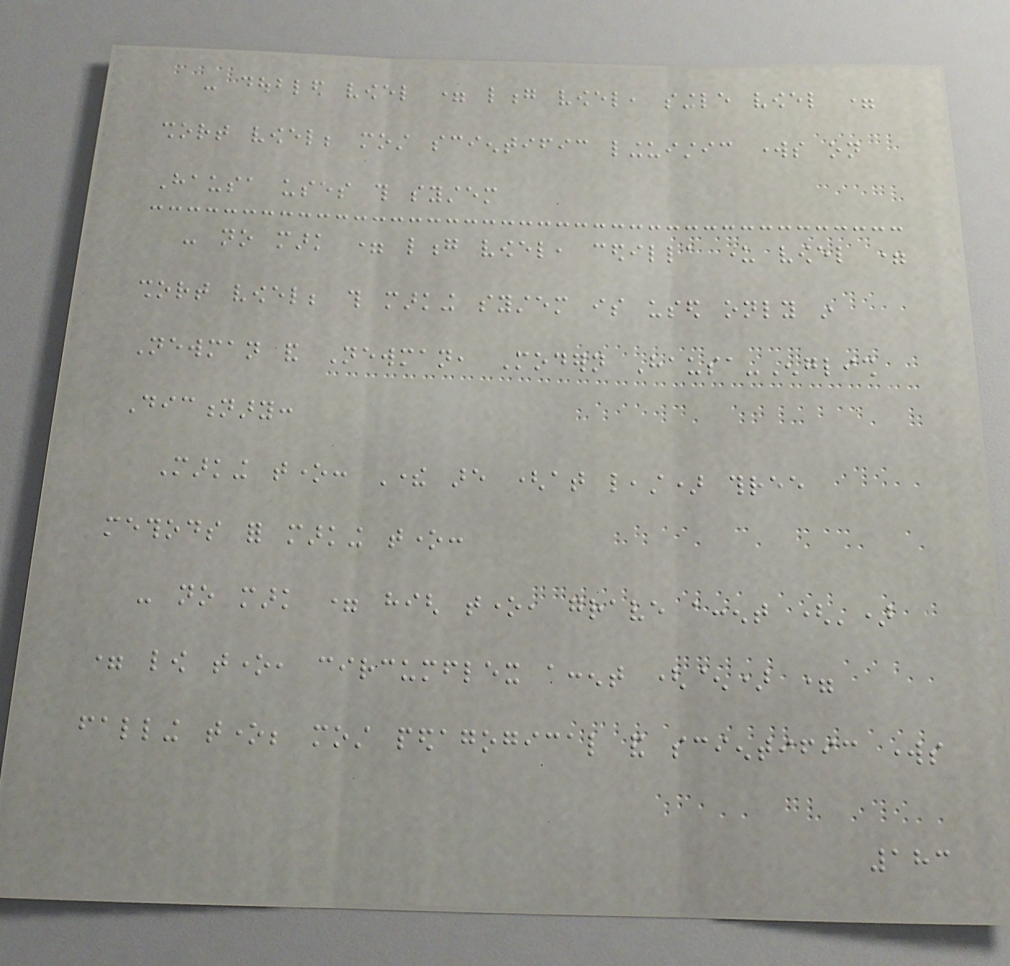- doubled vowel = long vowel, single vowel =
short vowel; most scientific linguistic works on
Hausa uses this system
- no mark = long vowel, cedilla under vowel =
short vowel; this marking system is used only in
Newman and Newman, Modern Hausa-English
Dictionary:
Marking tone: There are (at least) three
methods for marking tone:
- no mark = high tone, grave accent (')
= low tone, circumflex accent (^) =
falling tone; most pedagogical and scientific works
183
